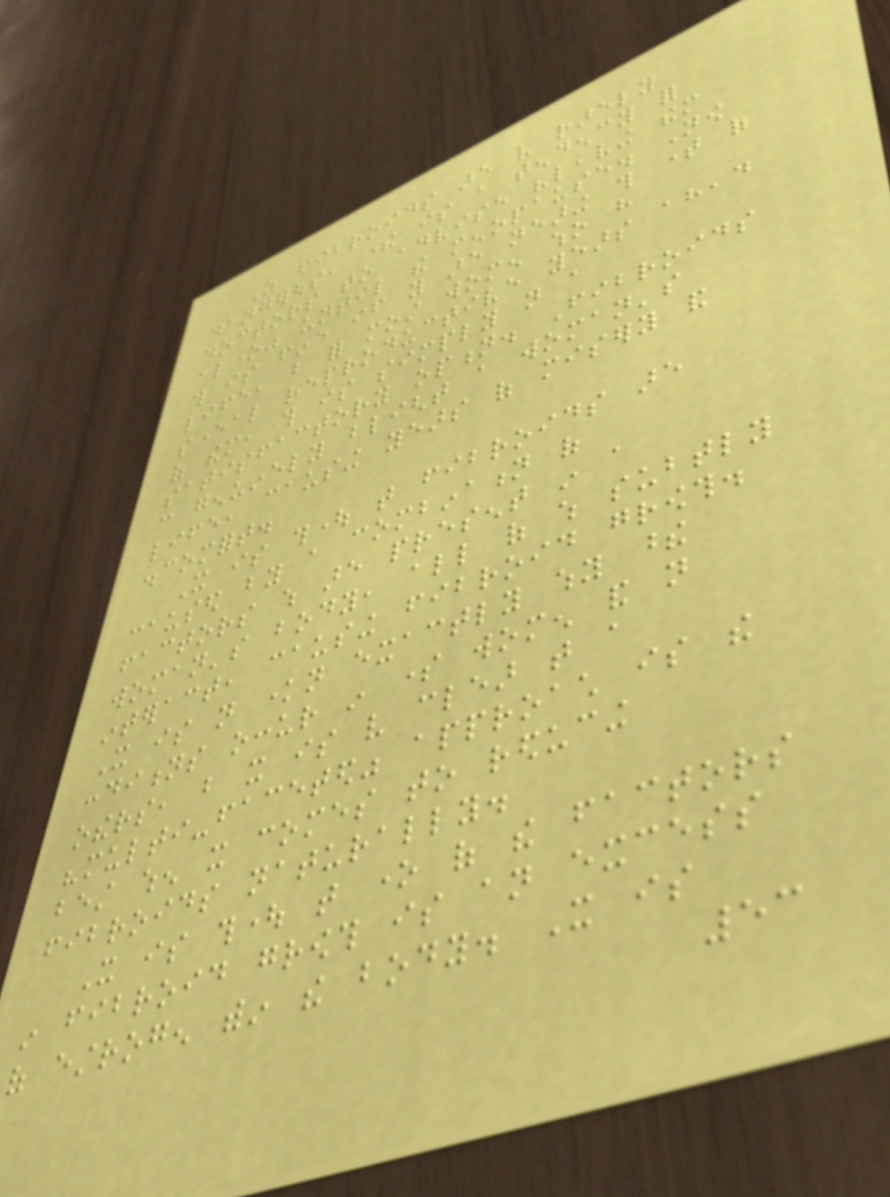As fibroids are very rarely
dangerous, there is a tendency for
doctors to advise "leaving them
alone" until the menopause. Now
this is fine if you are nearing this time of
life, but for most women who have
several reproductive years ahead
of them, this is simply not a
satisfactory option. Fibroids
can genuinely blight a woman's
life, causing years of misery and
discomfort.
It is thought that fibroids are
caused by a combination of
factors which are present in a
woman's body, all of which subtly
interact, causing fibroid growth.
It is not known exactly why these
conditions occur in some women and not
others, but it is very clear that a
"multi-faceted" approach is the
best when it comes to reducing
fibroids naturally.
It is thought that one of the factors
in fibroid growth is an excess
of estrogen within the body. It is
53
